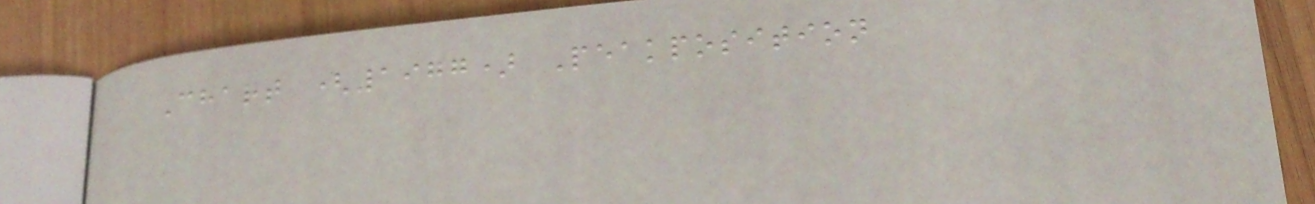Chart (1977) Peakposition
